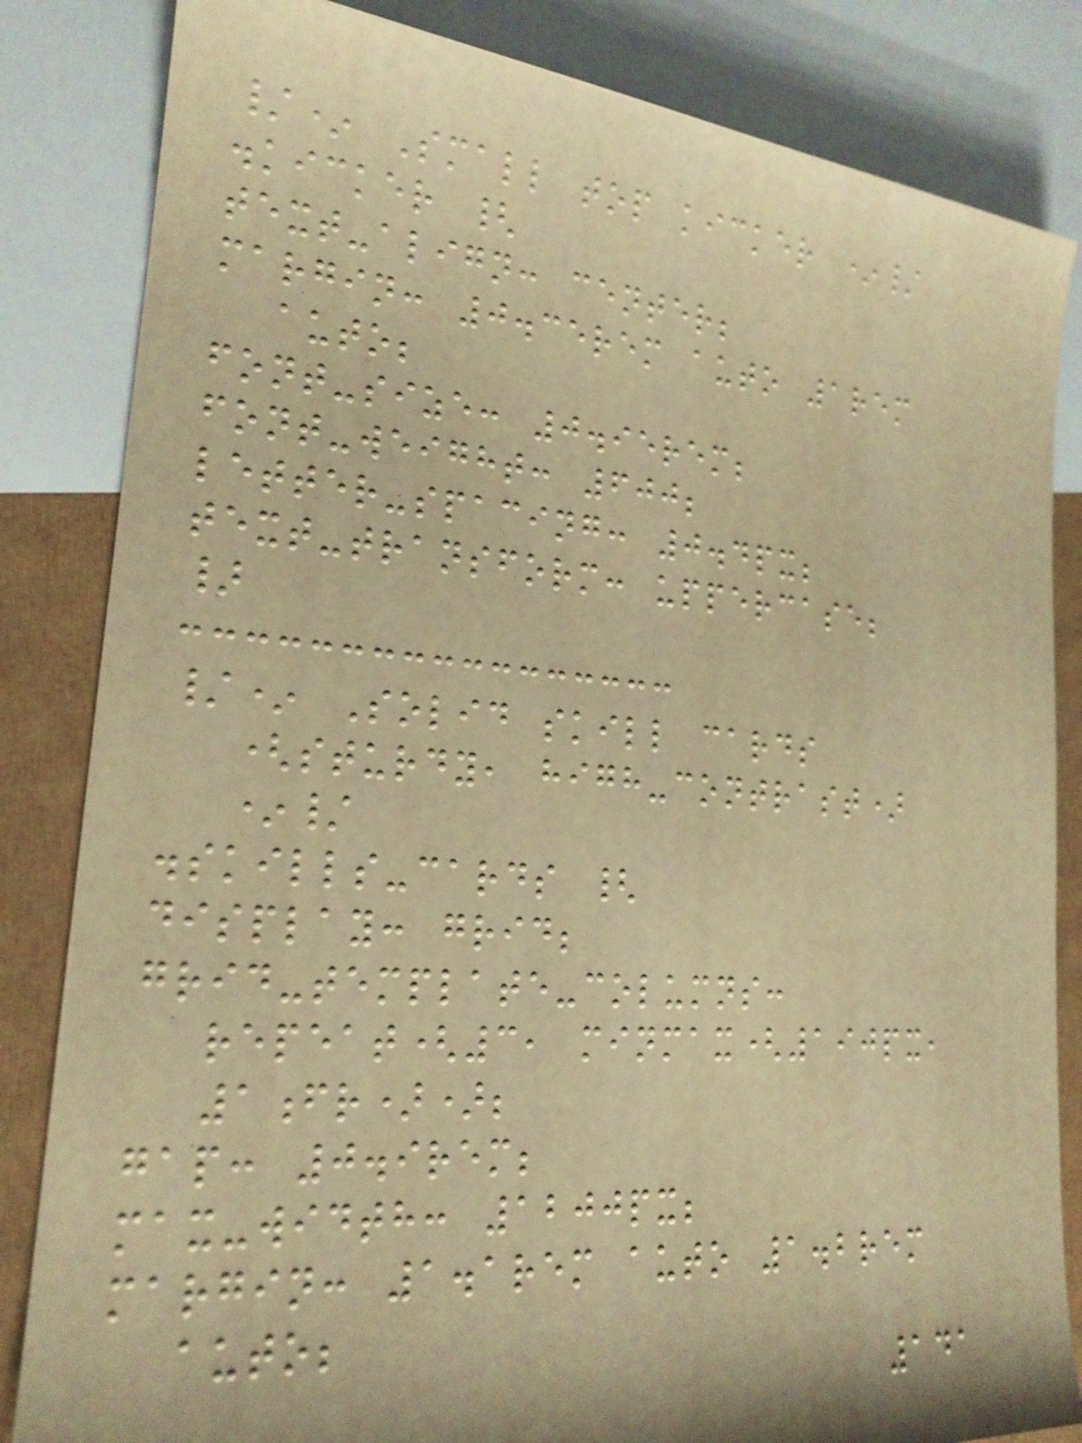/* Small top kicker */
.kicker {
text-align: center;
margin: 0.35rem auto 1rem
auto;
font-size: 0.95rem;
font-weight: 600;
letter-spacing: 0.4px;
text-transform: uppercase;
}
/* Solid skill cards
(sturdy, high-contrast)
*/
.skills-cards {
display: grid;
grid-template-columns:
repeat(3, minmax(190px,
1fr));
gap: 0.9rem;
max-width: 1200px;
margin: 1.1rem auto 1.2rem
auto;
141
